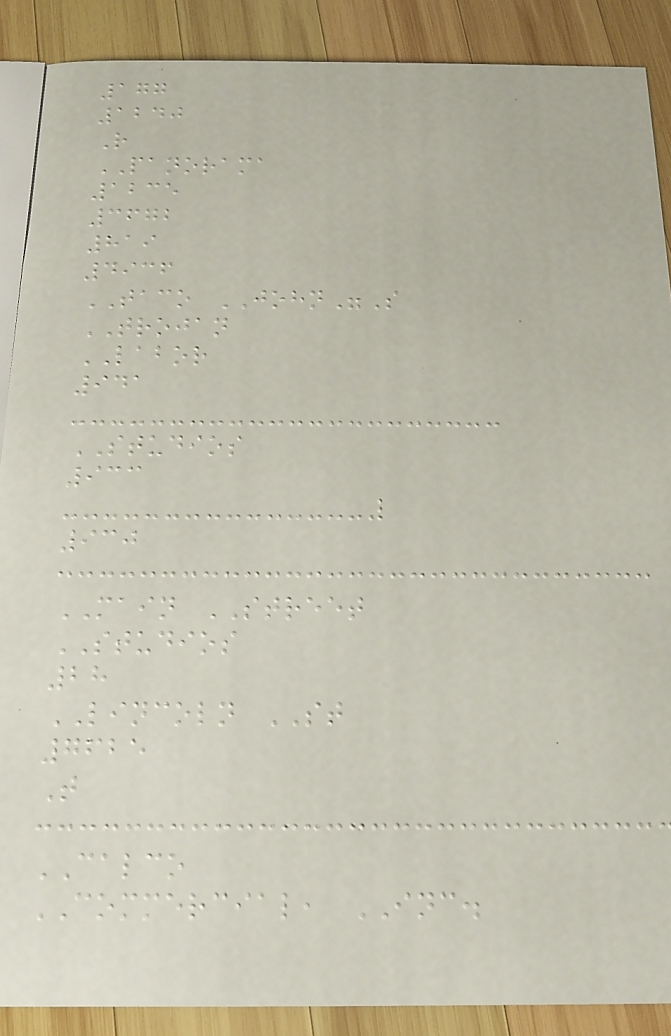177
1240
R
PANORAMA
1235
3672
819
4936
TACO JOHN"S
TROJAN
LABOR
941
STUDIOS
933
930
MAIN STREET
STUDIOS
28
LINCOLN ST
7625
T
CALCO
COMMERCIAL, INC.
